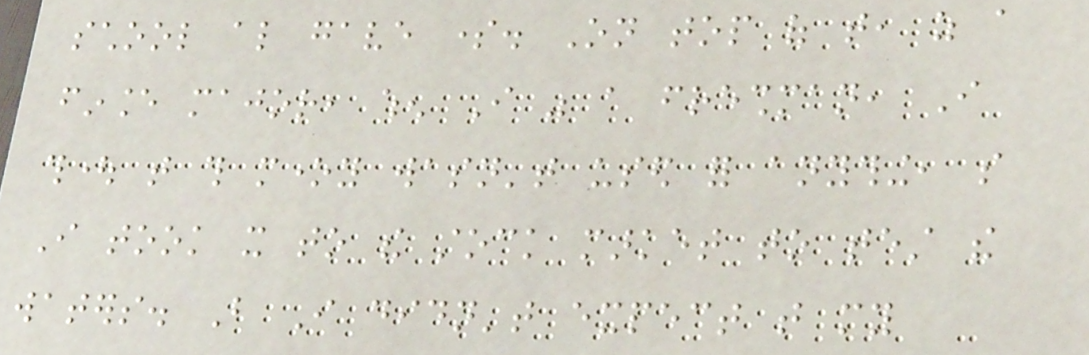school also gave some. On top of that, as a
finance major, when I was a freshman, I
thought that this money wasn't used for anything, so
I took it to the stock market to test the
waters. But I didn't expect that my
